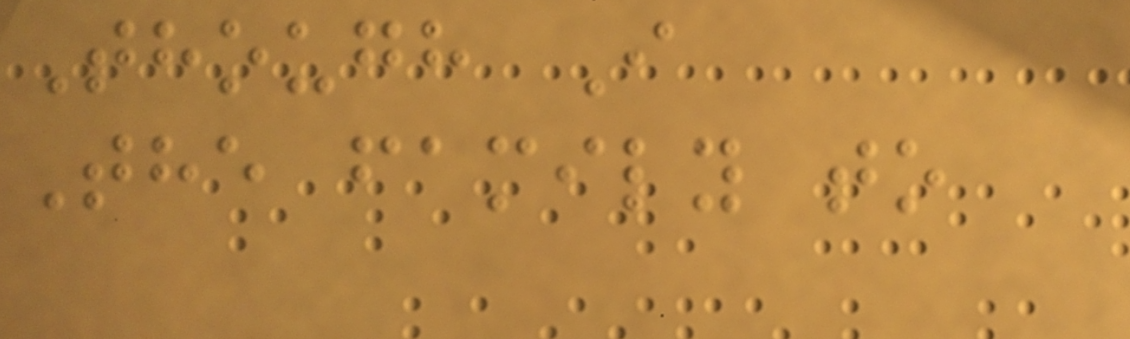Though I
The family to
